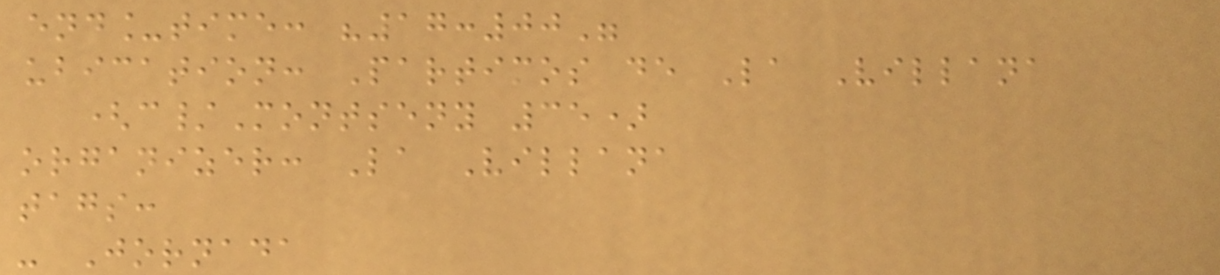end_time: "17:00"
ubication: Partimos de La Villana
(c/Montseny 35)
organizer: La Villana
tags:
- Jornada
